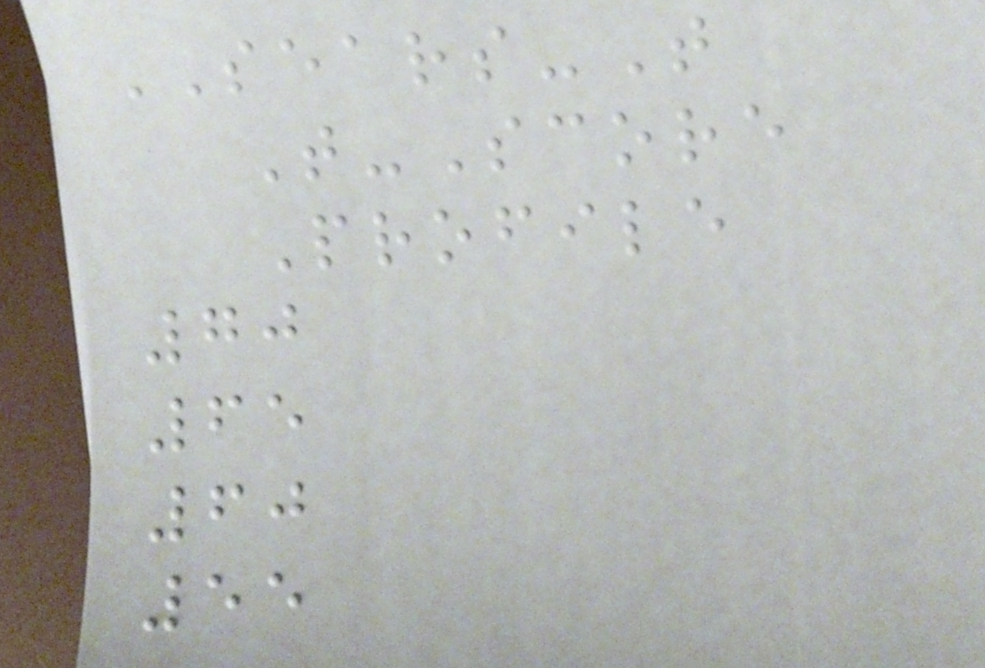SEARS-T
T-Score
Profile
70
65
60
55
